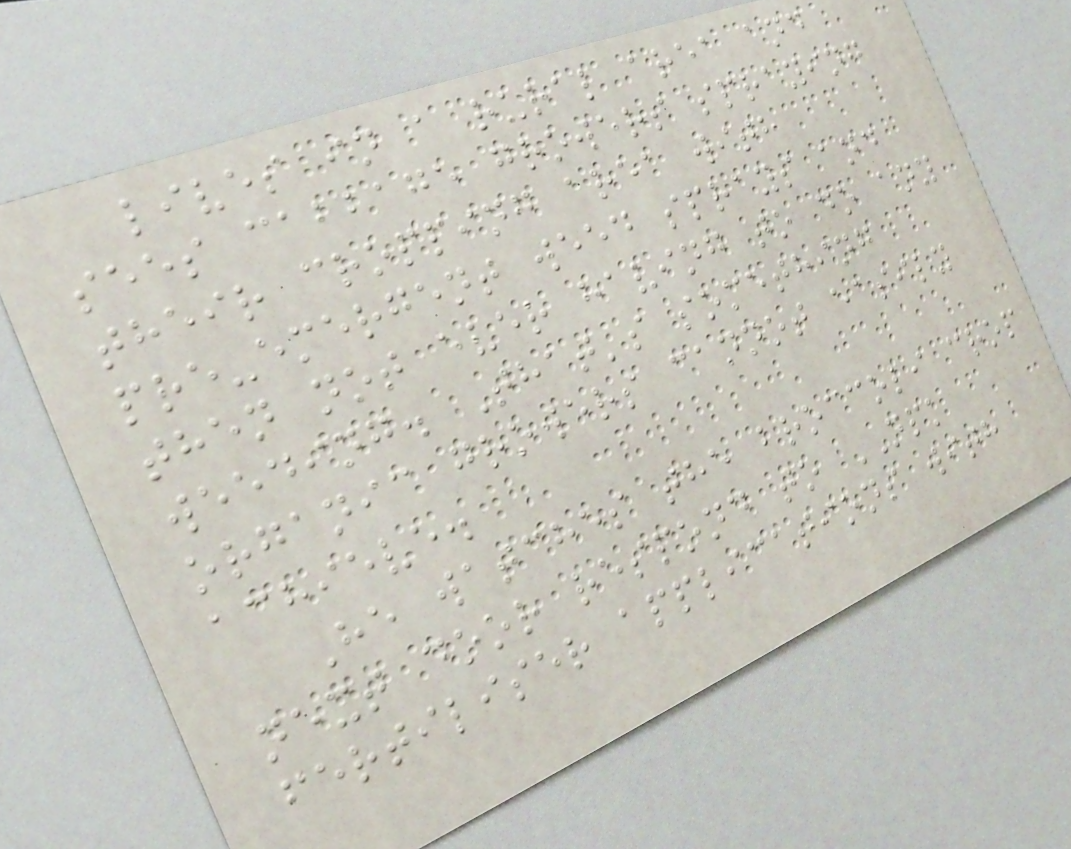lives in a rural area and
sees cabbage growers spraying
their cropping area with
pre-emergent weed sprays and
then not ever having to do any
weeding. That's something
organic growers cannot easily
achieve.
He watches the broccoli crop
next door respond to NPK
fertiliser applications with
